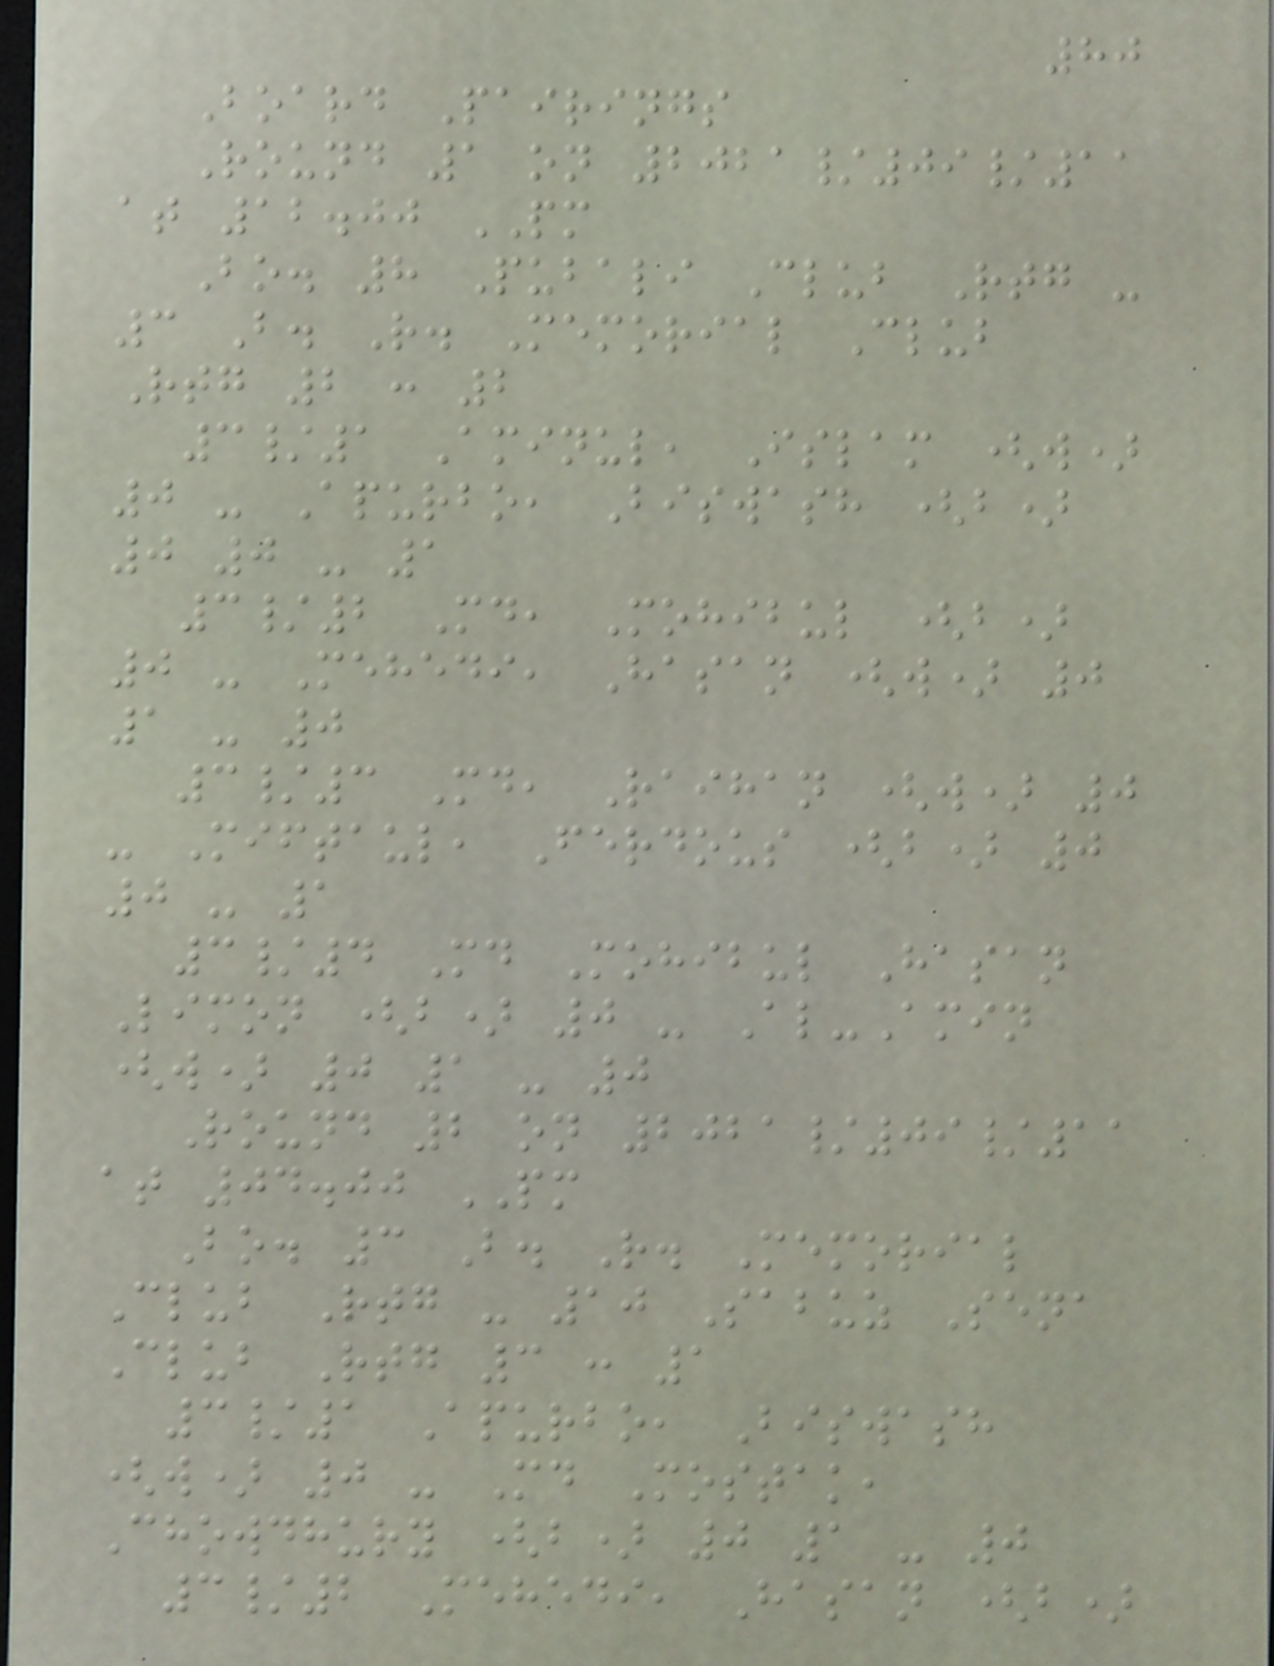80
Board Pairings
Round 1 on 2021/09/11
at 12.00 PM
Bo. 8 Pubali Club Rtg -
3 B. R. Memorial Club
Rtg 2 : 2
3/1 Aminul, Islam (w)
0 - Apurbo, Biswash (b)
0 0 - 1
3/2 Md, Mohibul (b)
0 - Mehedi, Hasan (w) 0
1 - 0
3/3 Md, Raihan (w) 0
- Miftaul, Ferdous (b) 0
0 - 1
3/4 Md Mohibul Hasan
Limon (b) 0 - Al-Amin
(w) 0 1 - 0
Round 2 on 2021/09/11
at 04.00 PM
Bo. 3 B. R. Memorial
Club Rtg - 10 Sabuz Sena
Club Rtg 3 : 1
3/1 Apurbo, Biswash
(w) 0 - Md Mostak,
Chowdhury (b) 0 1 - 0
3/2 Mehedi, Hasan (b)
